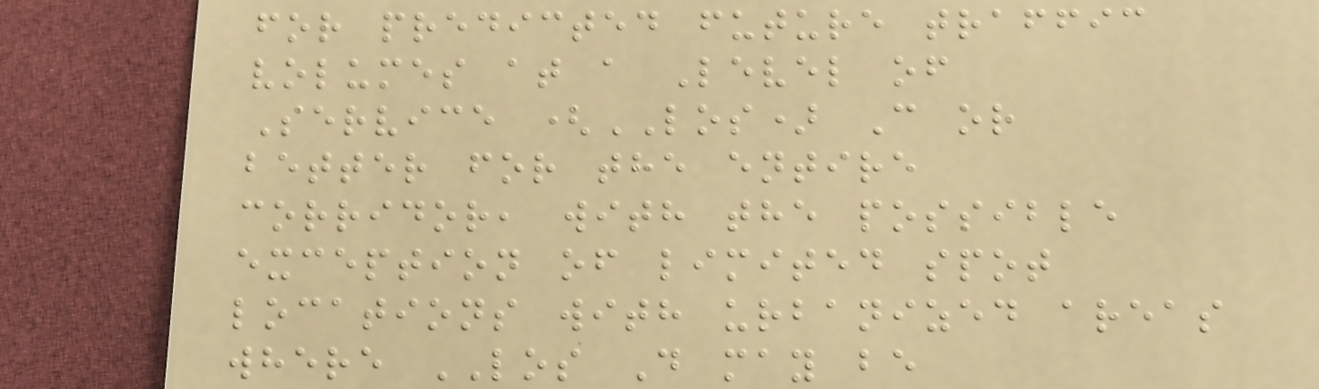for predicted future traffic
volumes at a Level of
Service (LOS) C or
better for the entire
corridor, with the possible
exception of limited spot
locations with urbanized areas
where LOS D may be
